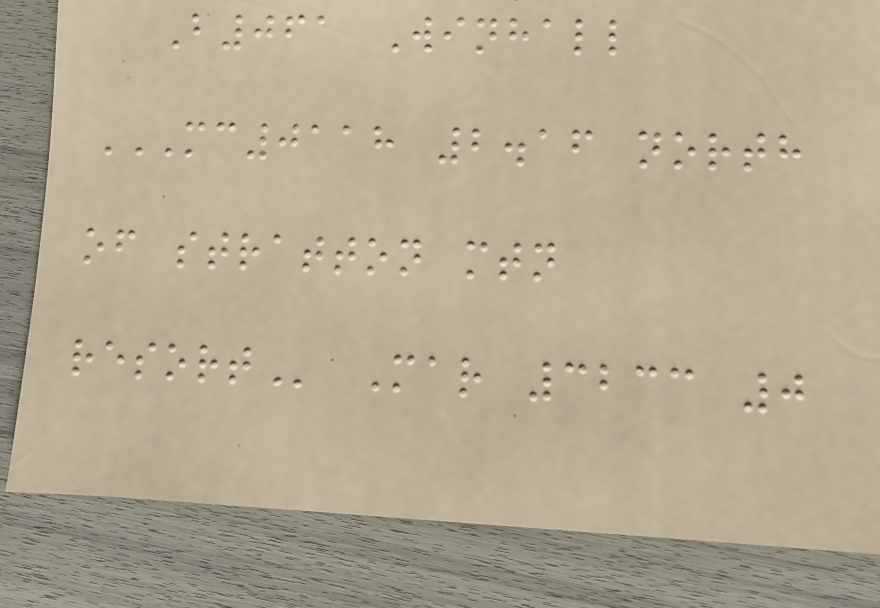B061 Winhall
MC0118 2.16 NORTH
OF STRATTON MTN
RESORT Mar 3233 0
